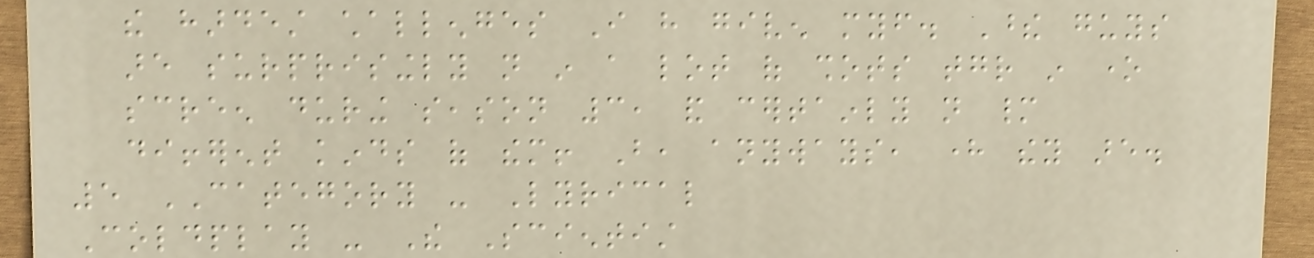the hardest challenges I have given myself. These guys
are surprisingly not in a lot of shots together in one
screen during season 3, and certainly not many
different kinds of them! But, anyways, here they are.
5 CATEGORY - Lyrical
Coldplay - The Scientist
